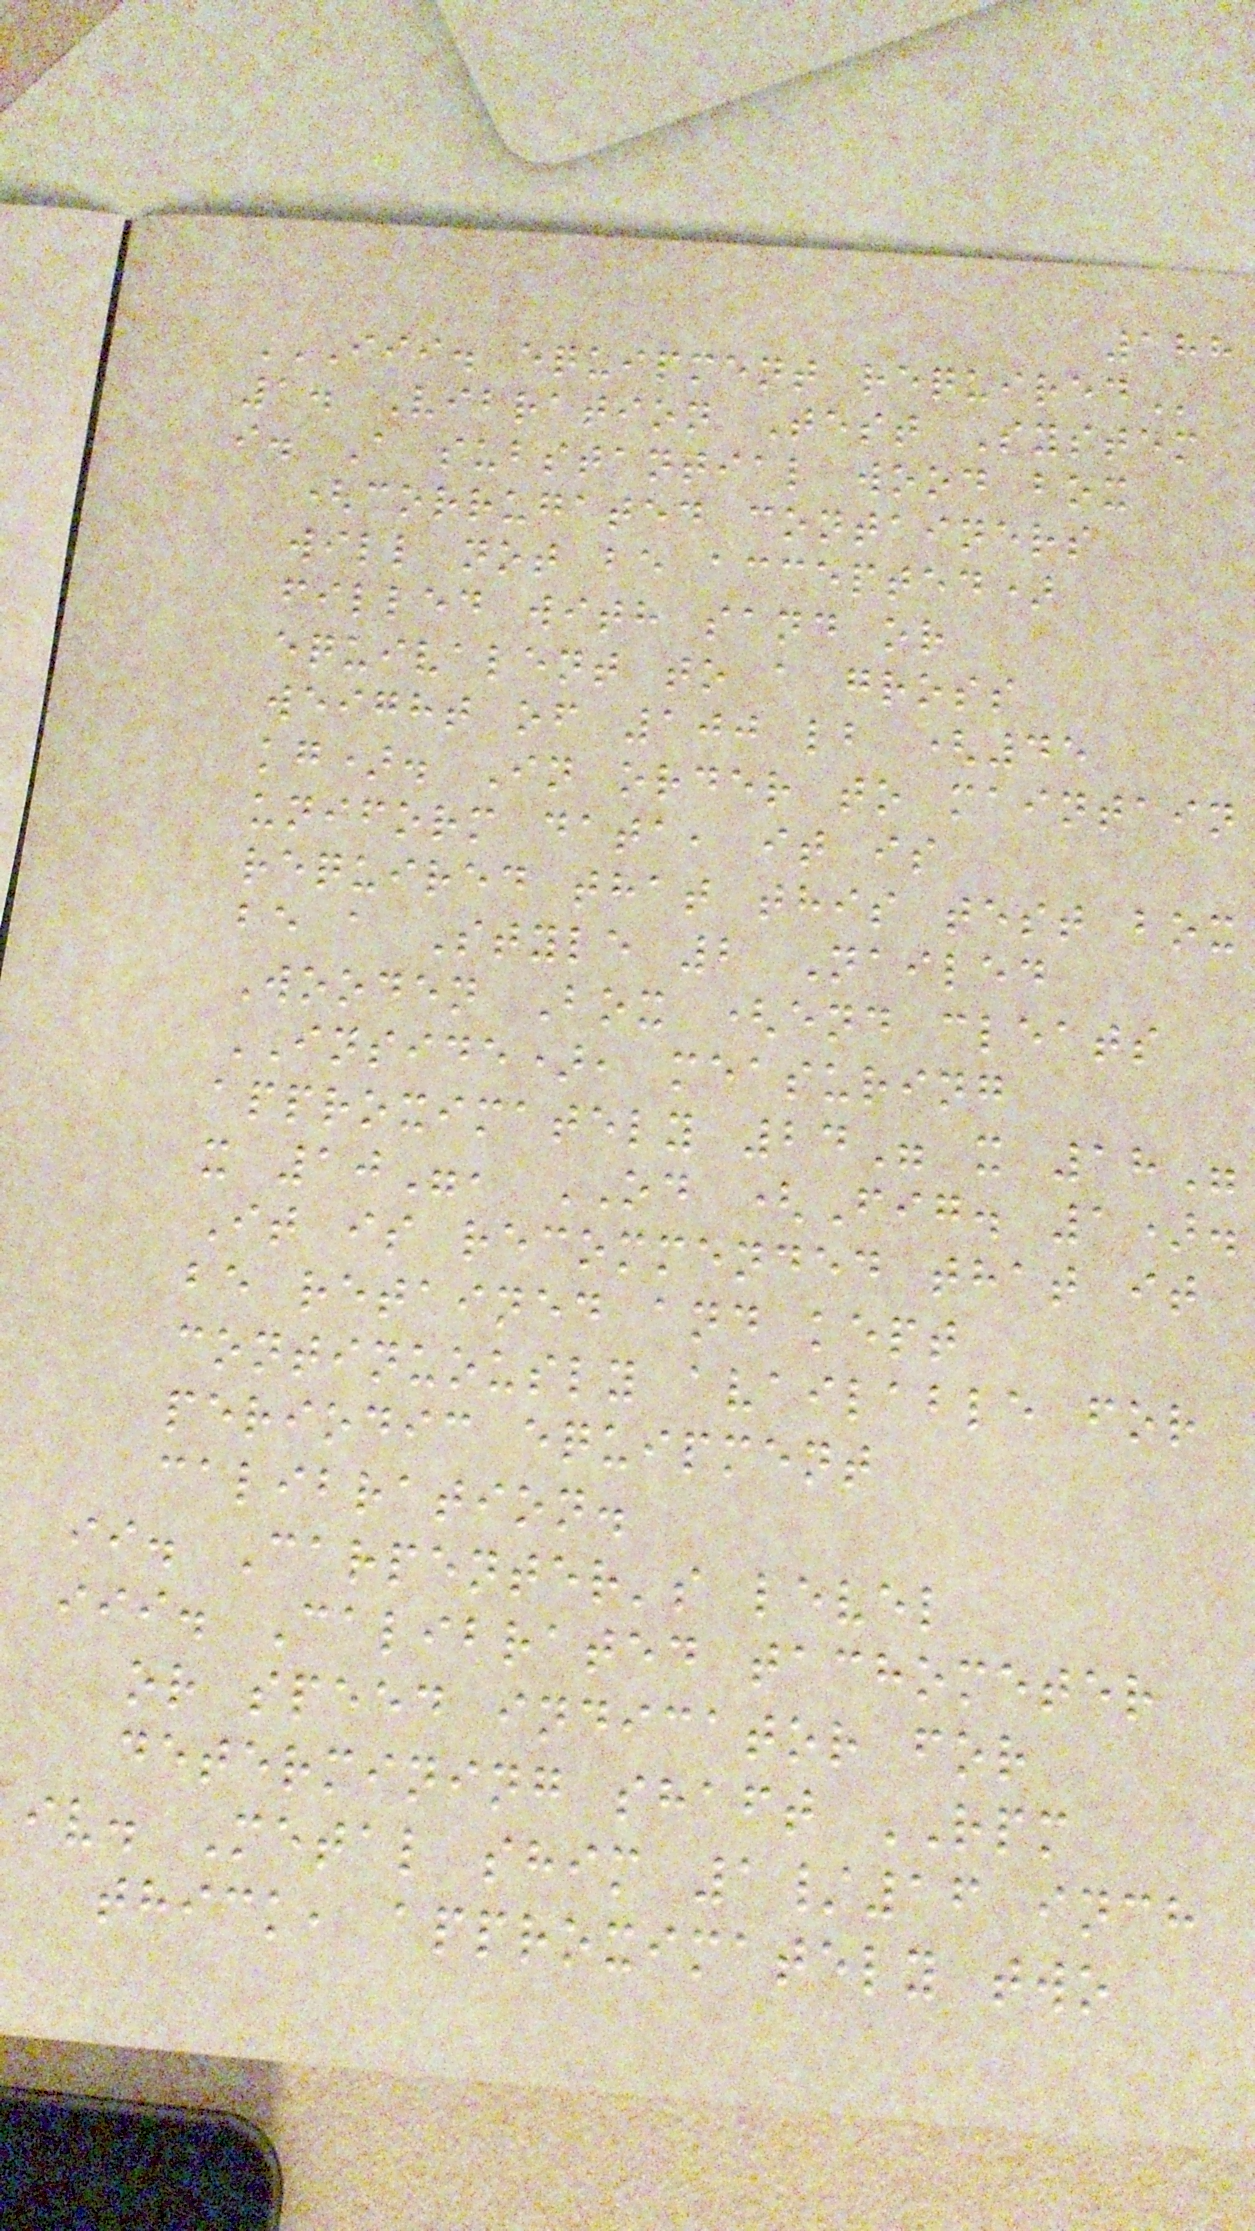188
III. EQUIPMENT REQUIRED
1. Vibration Test System
i. A substantial wood box
(corrugated containers
will not be accepted)
filled with sand or
equivalent to a gross
weight of 100 lb (45
kg). In order to maintain
uniform data, it is
required that this test box
be a Style 2 Nailed
Wooden Box (end cleats
INSIDE), measuring
approximately 24" x 18"
x 10", OD (Fig. 1).
It is recommended that it
be retained and kept
continuously available for
periodic equipment
calibration.
ii. Carpenter's level
iii. Calibrated tachometer
or speed indicator for
determining shaft RPM
iv. Metal shim 1/16 inch
thick, approximately two
